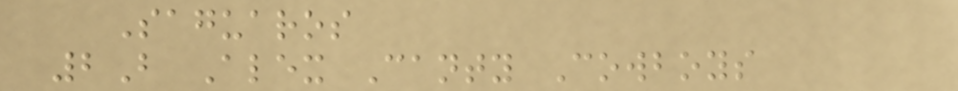Saguaros
2B Alex Canty Cowboys
